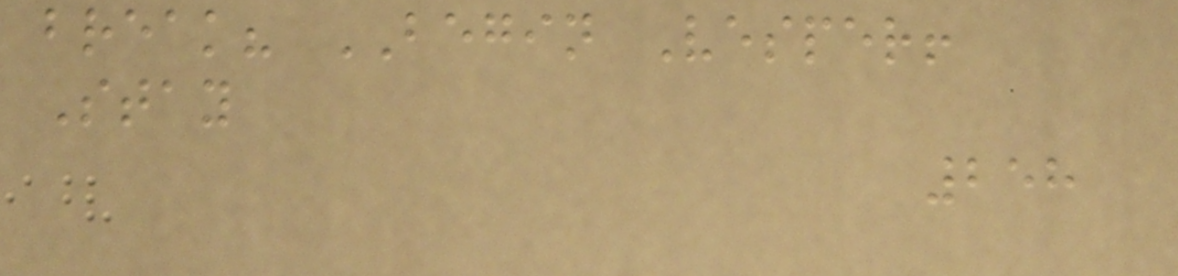break? BEGIN Vesper!
Stay
258
